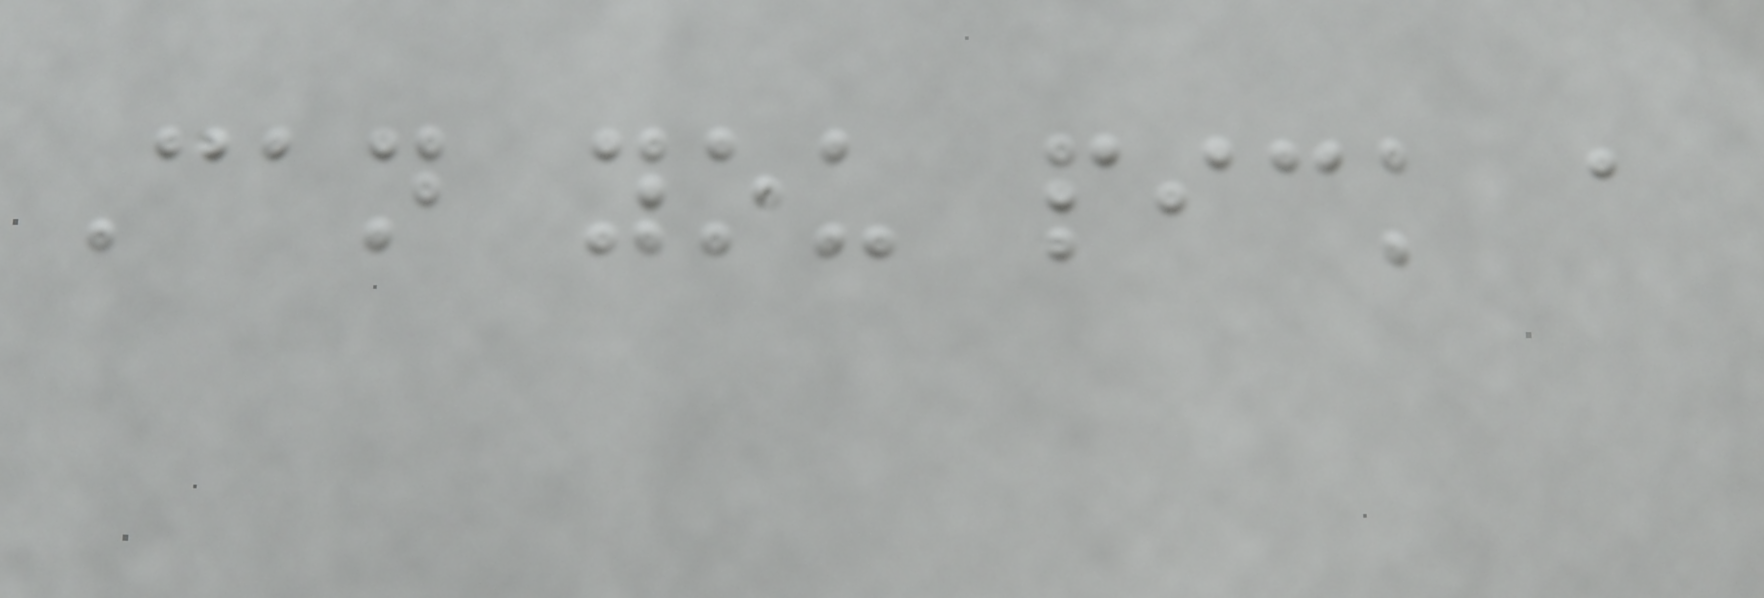Can you pick a
